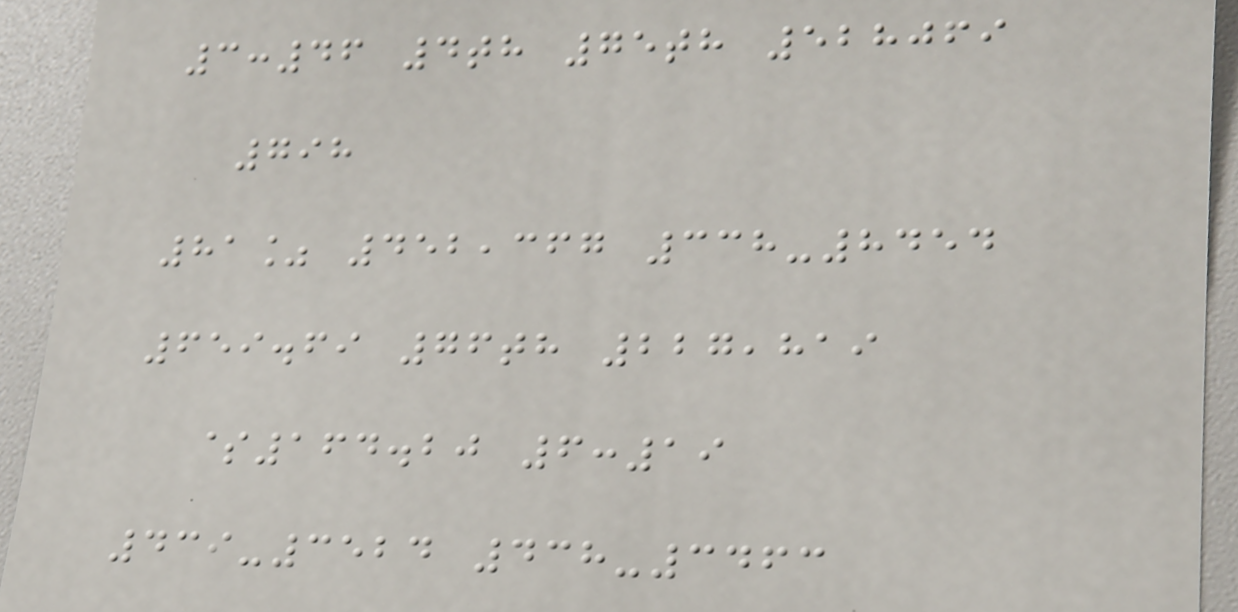3:46 4th 75th 528069
798
81% 452,367 338-8454
659.69 76th 227,819
$164.20 6:19
439-3524 438-3463
